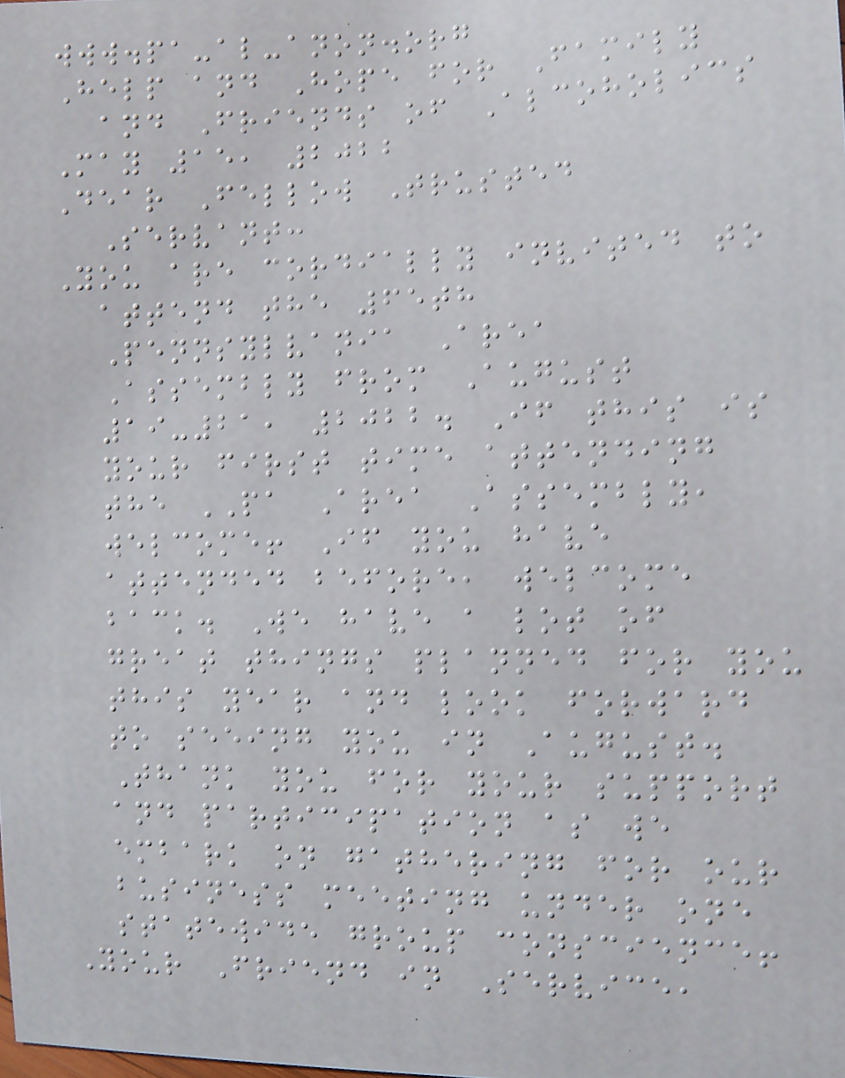www.pa-al-anon.org
Help and Hope for Family
and Friends of Alcoholics
May 15, 2022
Dear Fellow Trusted
Servant:
You are cordially invited to
attend the 65th
Pennsylvania Area
Assembly from August
19-21, 2022. If this is
your first time attending
the PA Area Assembly,
welcome! If you have
attended before, welcome
back. We have a lot of
great things planned for you
this year and look forward
to seeing you in August.
Thank you for your support
and participation as we
embark on gathering for our
business meeting under one
statewide group conscience!
Your Friend in Service,
